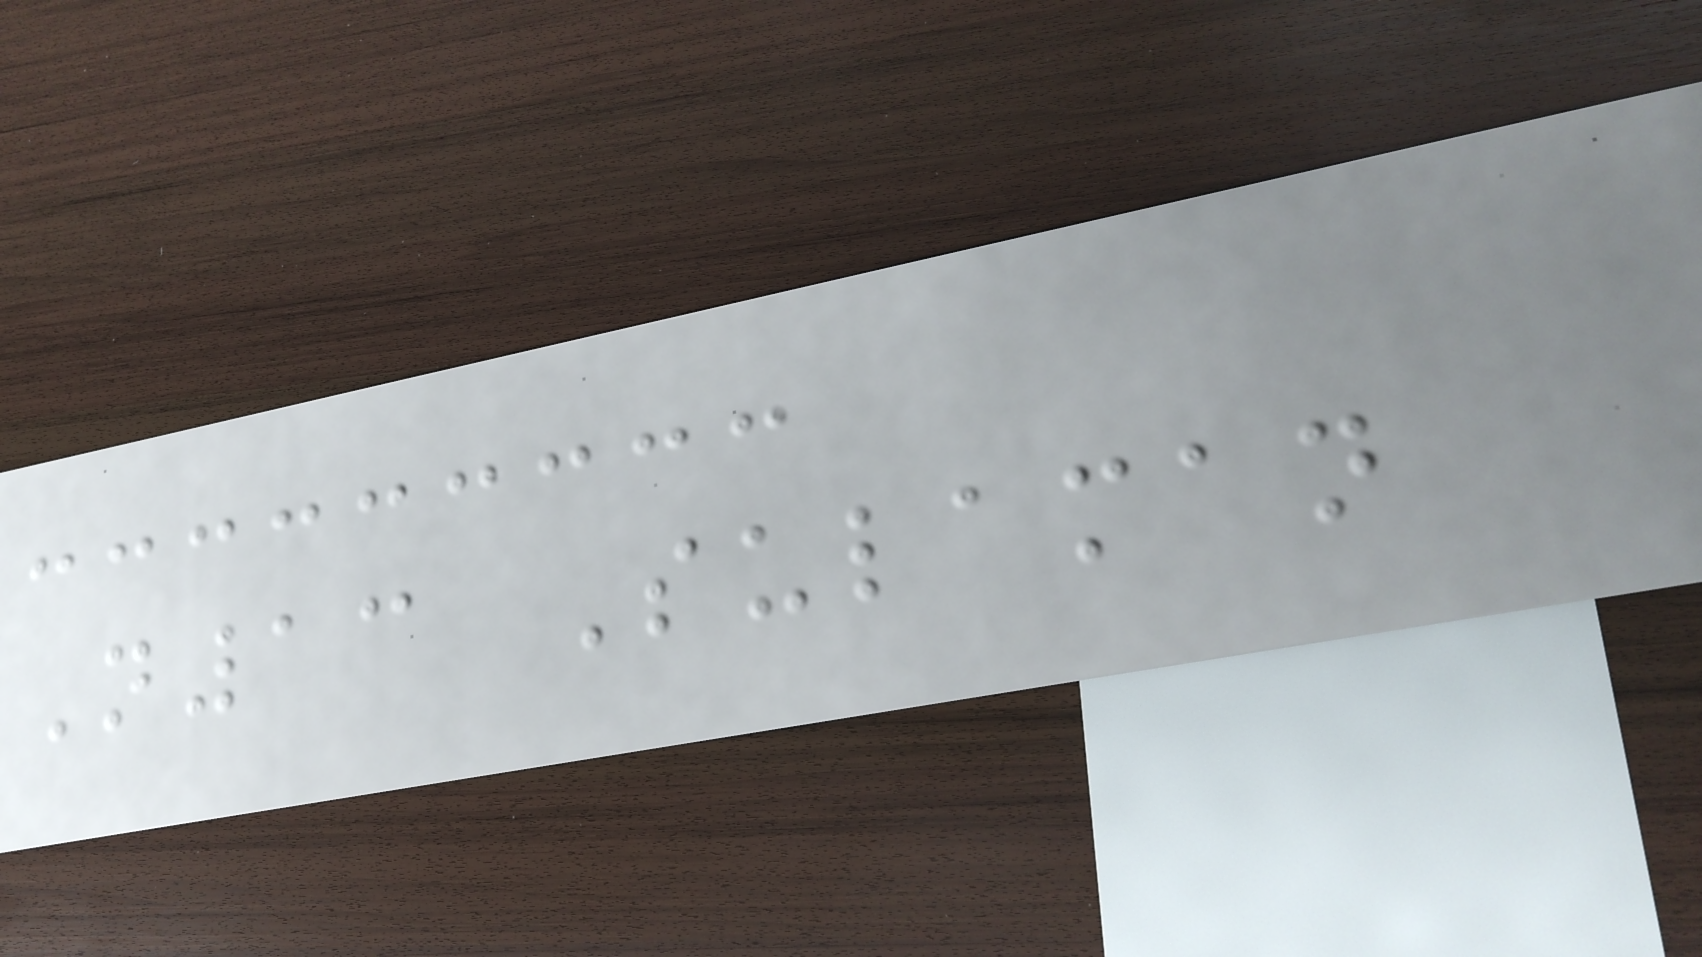N13 Sulaman
